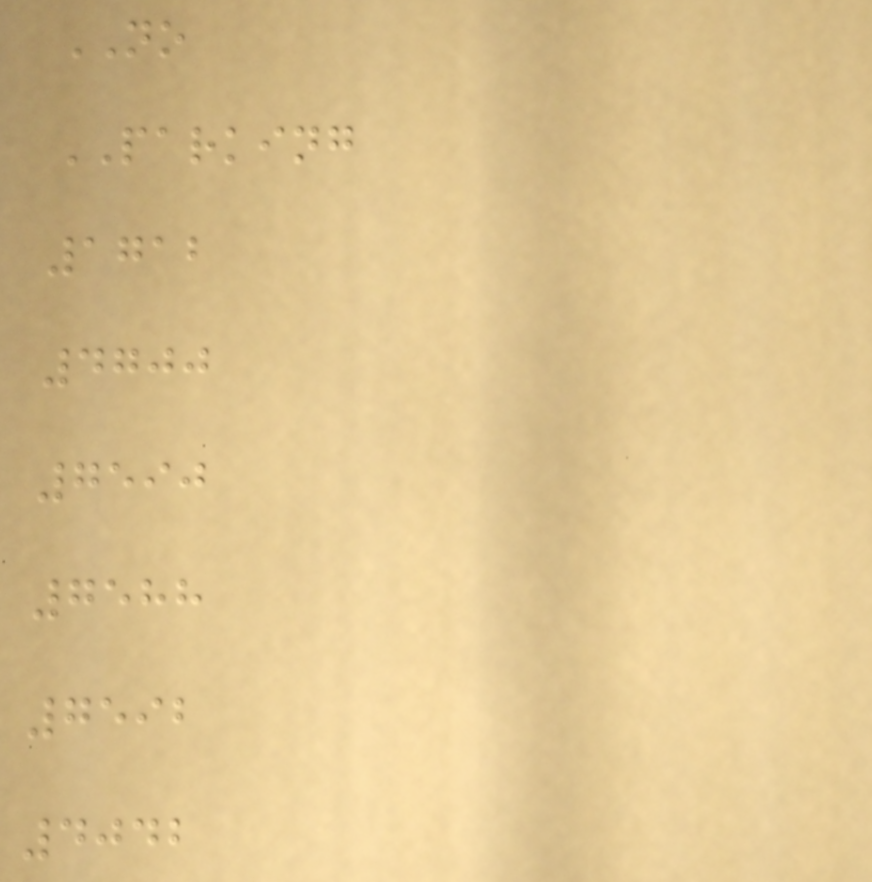NO
PARKING
1712
4700
7590
7588
7592
4042
